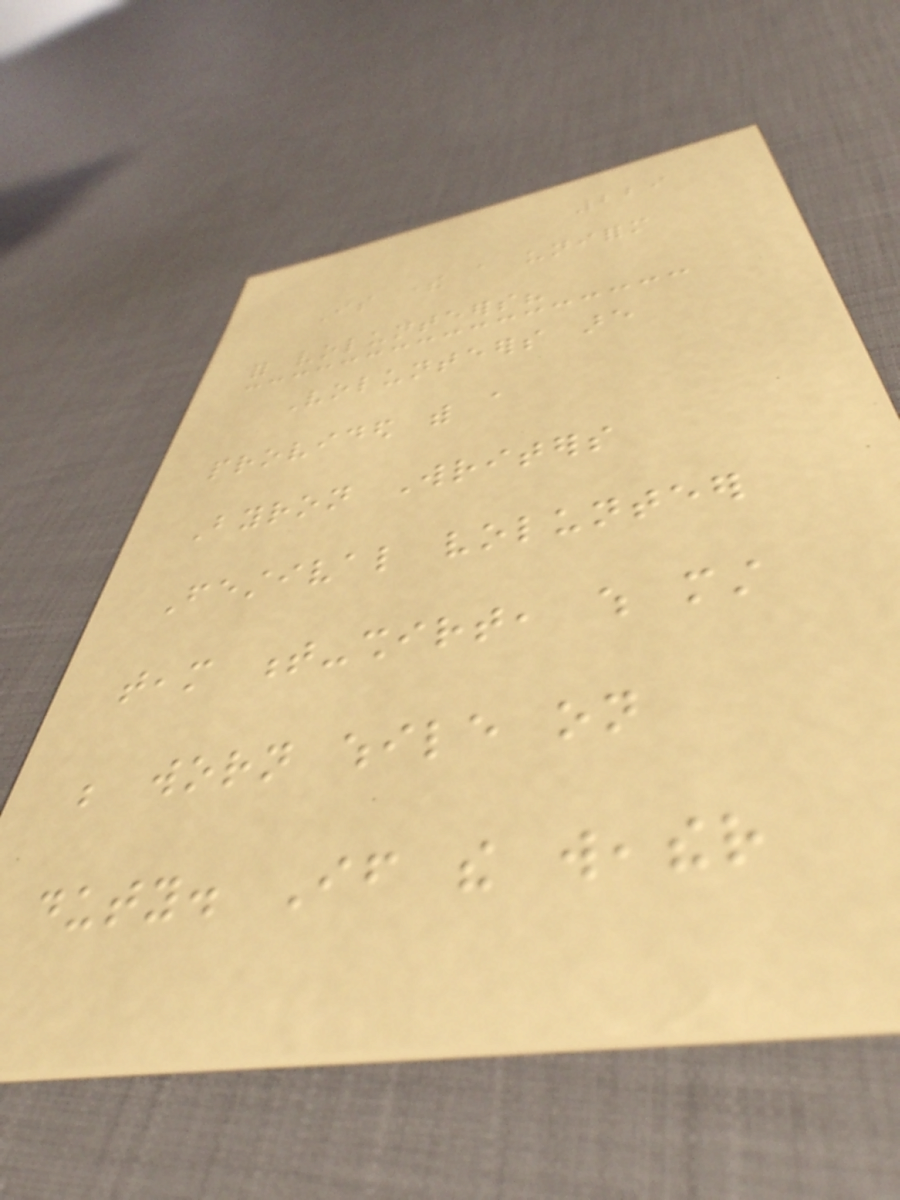229
Is there a uniform
for volunteers?
Volunteers are
provided with a
Byron Writers
Festival volunteer
team t-shirt, which must
be worn while on
duty. If the weather
